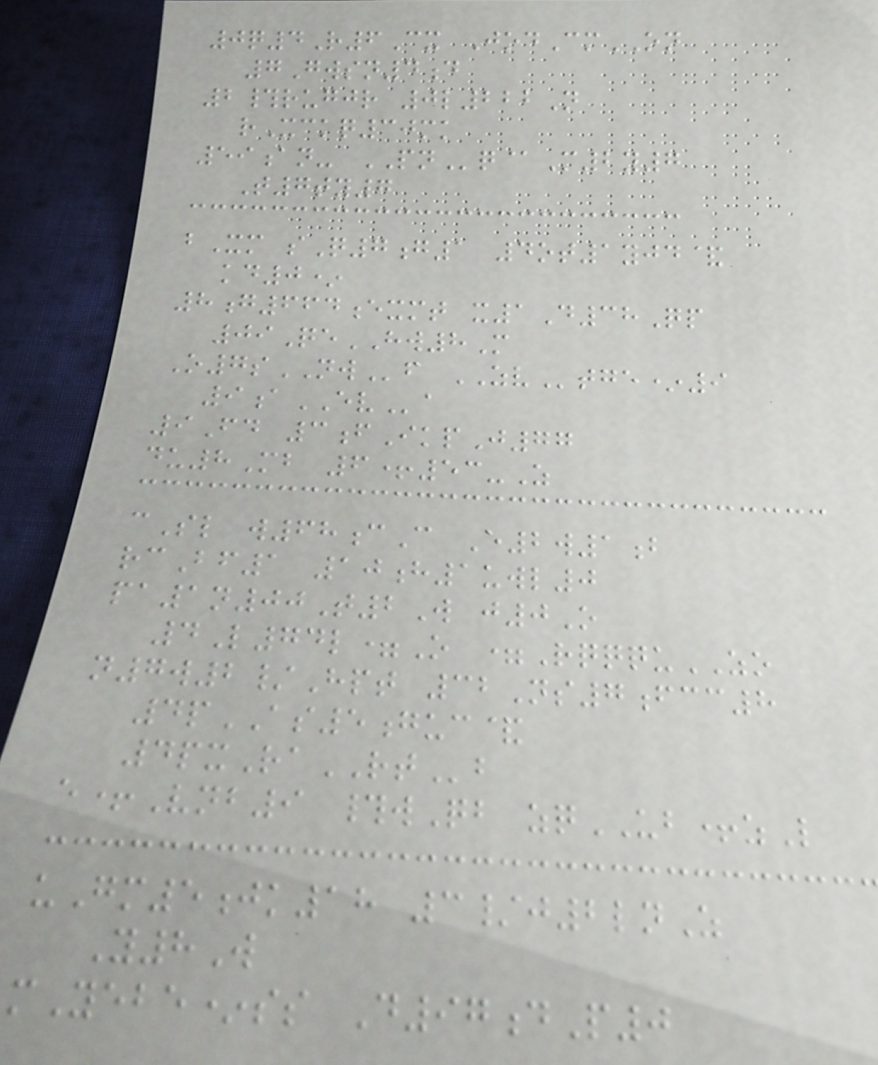0q4R6Cx JodCmON
7Gwsn4d
2#rugjr 0l222N
rXckq30mk
59an- PNq@M2y7
T7ty7
bXm sQ7g1 4ot1yjd&
kd0*
8g664exmt x1D38Qp
09QeHW8M
O7sNWf ZVtge*9
9aEVa
9Fd 3fIkpJ77
du8Mb 6+53-Z
cSl w68cC E2w1b
rcBf1 10h1uwl0
pa1n00T2W j0O
4L74l=O =RqqquZO
n7w2/Hpt 32Ns7fcc8
4pAS5guc&
4pxRaRTb
e+Vnb9 #wQb zqUB+zL
uGm5jk18 3/j2lnZ
Y8W
mYebe*ss D97dP0
